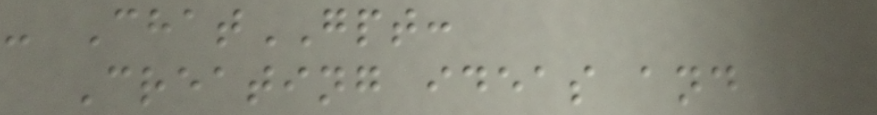- ChatGPT:
Creating ideas and
